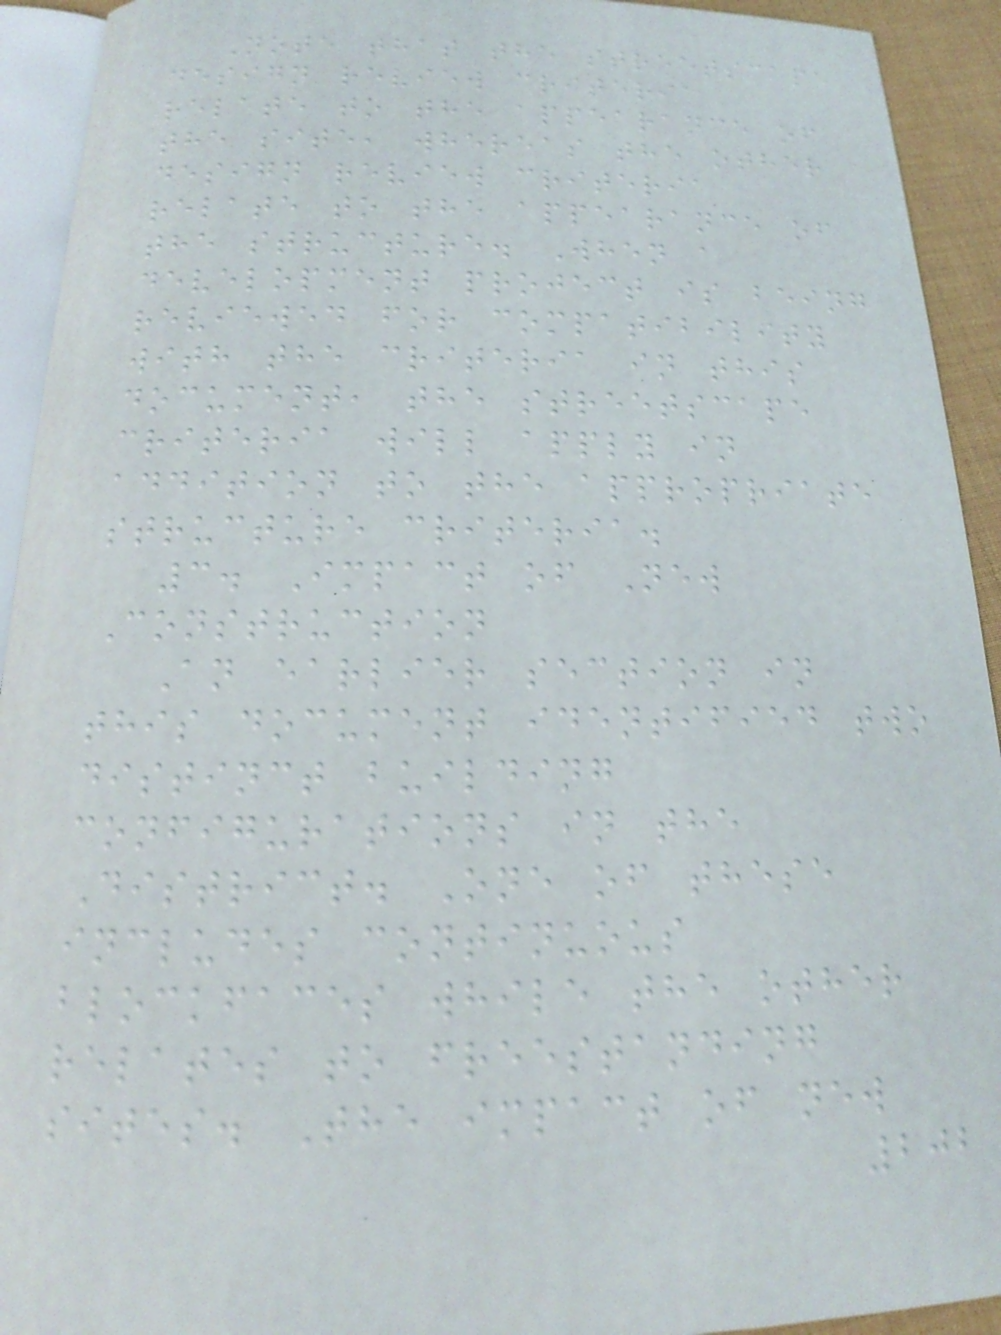Note that the streetscape
design review criteria
relate to the appearance of
the site, whereas the other
design review criteria
relate to the appearance of
the structure. When a
development project is being
reviewed for compatibility
with the criteria in this
document, the streetscape
criteria will apply in
addition to the appropriate
structure criteria.
3. Impact of New
Construction
An earlier section in
this document identified two
distinct building
configurations in the
District. One of these
includes continuous
blockfaces while the other
relates to freestanding
sites. The impact of new
202
